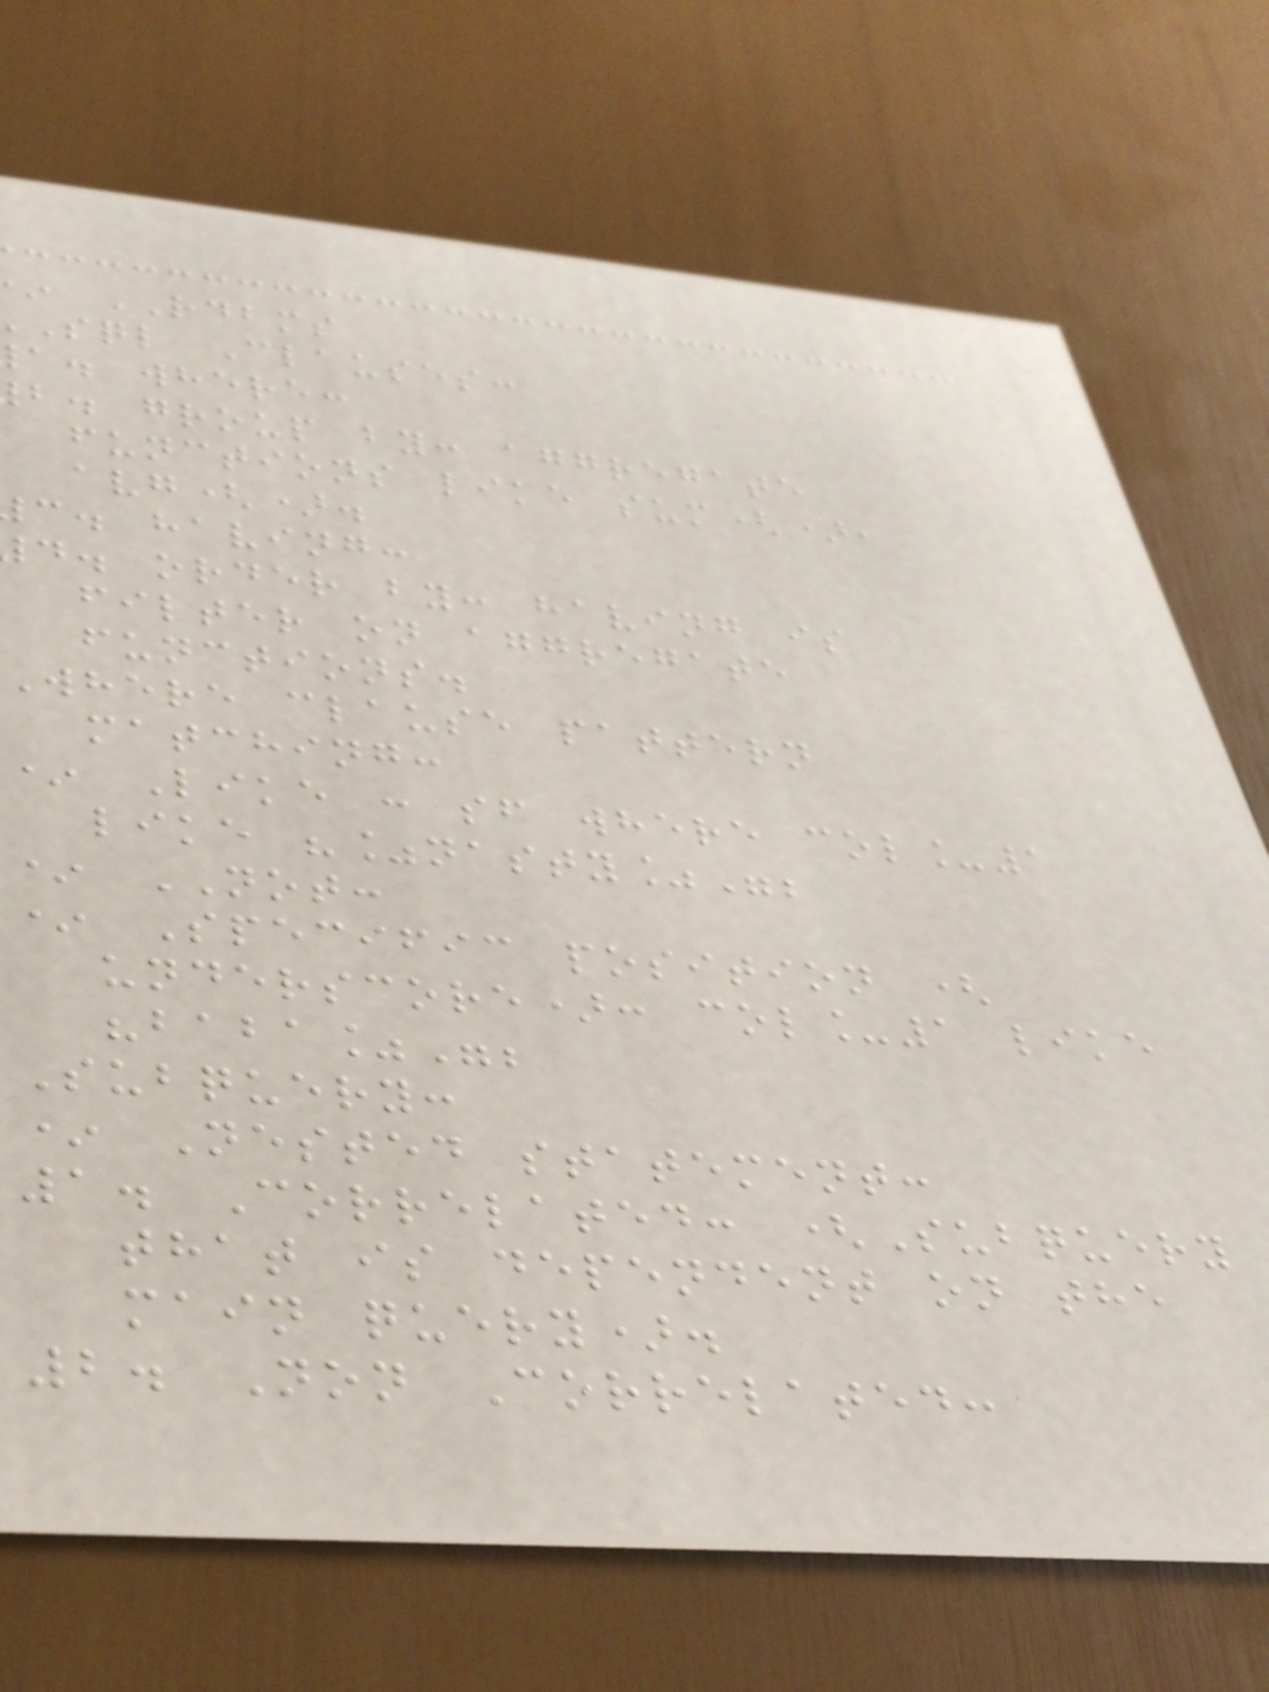RDBMS
sql Clauses:
a. where:
b. group by: aggregate
functions like sum(),
avg().
c. having:
d. order by: having is
filter on aggregate
functions.
Where clause pattern
matching:
* Like : sf where col_1
like "%nasty%";
* NOT:
* Specific position (
underscore): col_1 like
"baba%";
Subquery:
* Nested statement:
1. Correlated: (Subquery
that is dependent on the
main query).
2. Non Correlated:
